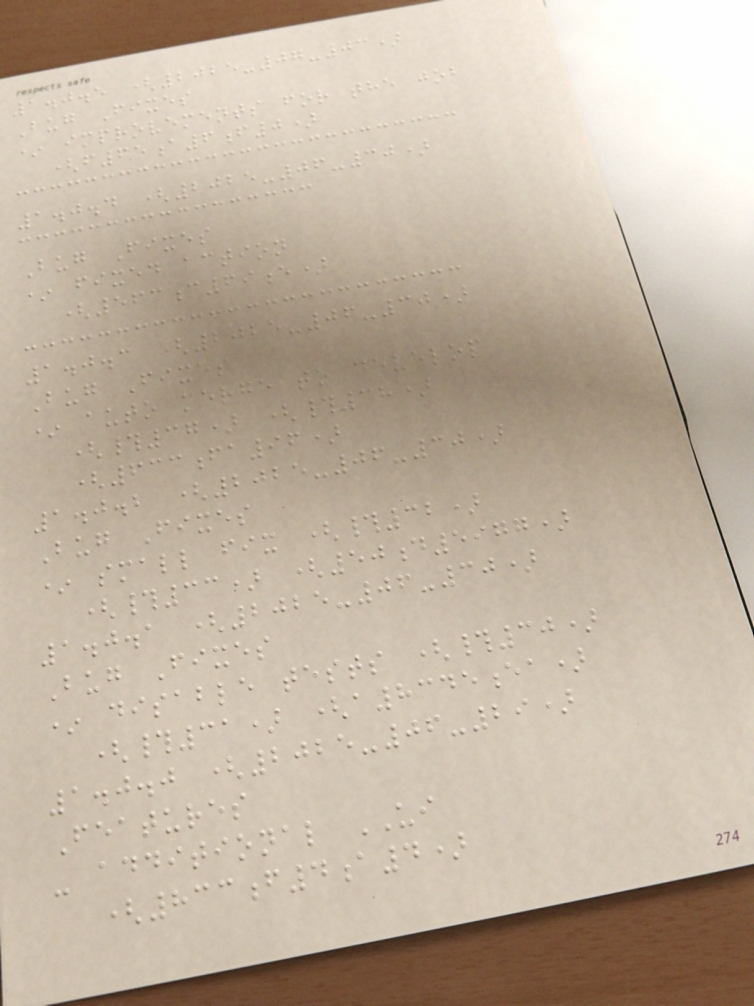1.0.5 (2025-07-03)
Bug Fixes
* improvements for the job
(f65a6f0)
1.0.4 (2025-06-30)
Bug Fixes
* fixed action
(563c69e)
1.0.3 (2025-06-30)
Bug Fixes
* auto merge to develop
(#37) (#38)
(633fa96)
1.0.2 (2025-06-30)
Bug Fixes
* small fix (#32)
(#33) (50d5977)
1.0.1 (2025-06-30)
Bug Fixes
* disable tests (#30)
(#31) (a8345ea)
1.0.0 (2025-06-29)
Features
- additional UI
(833f4a4)
